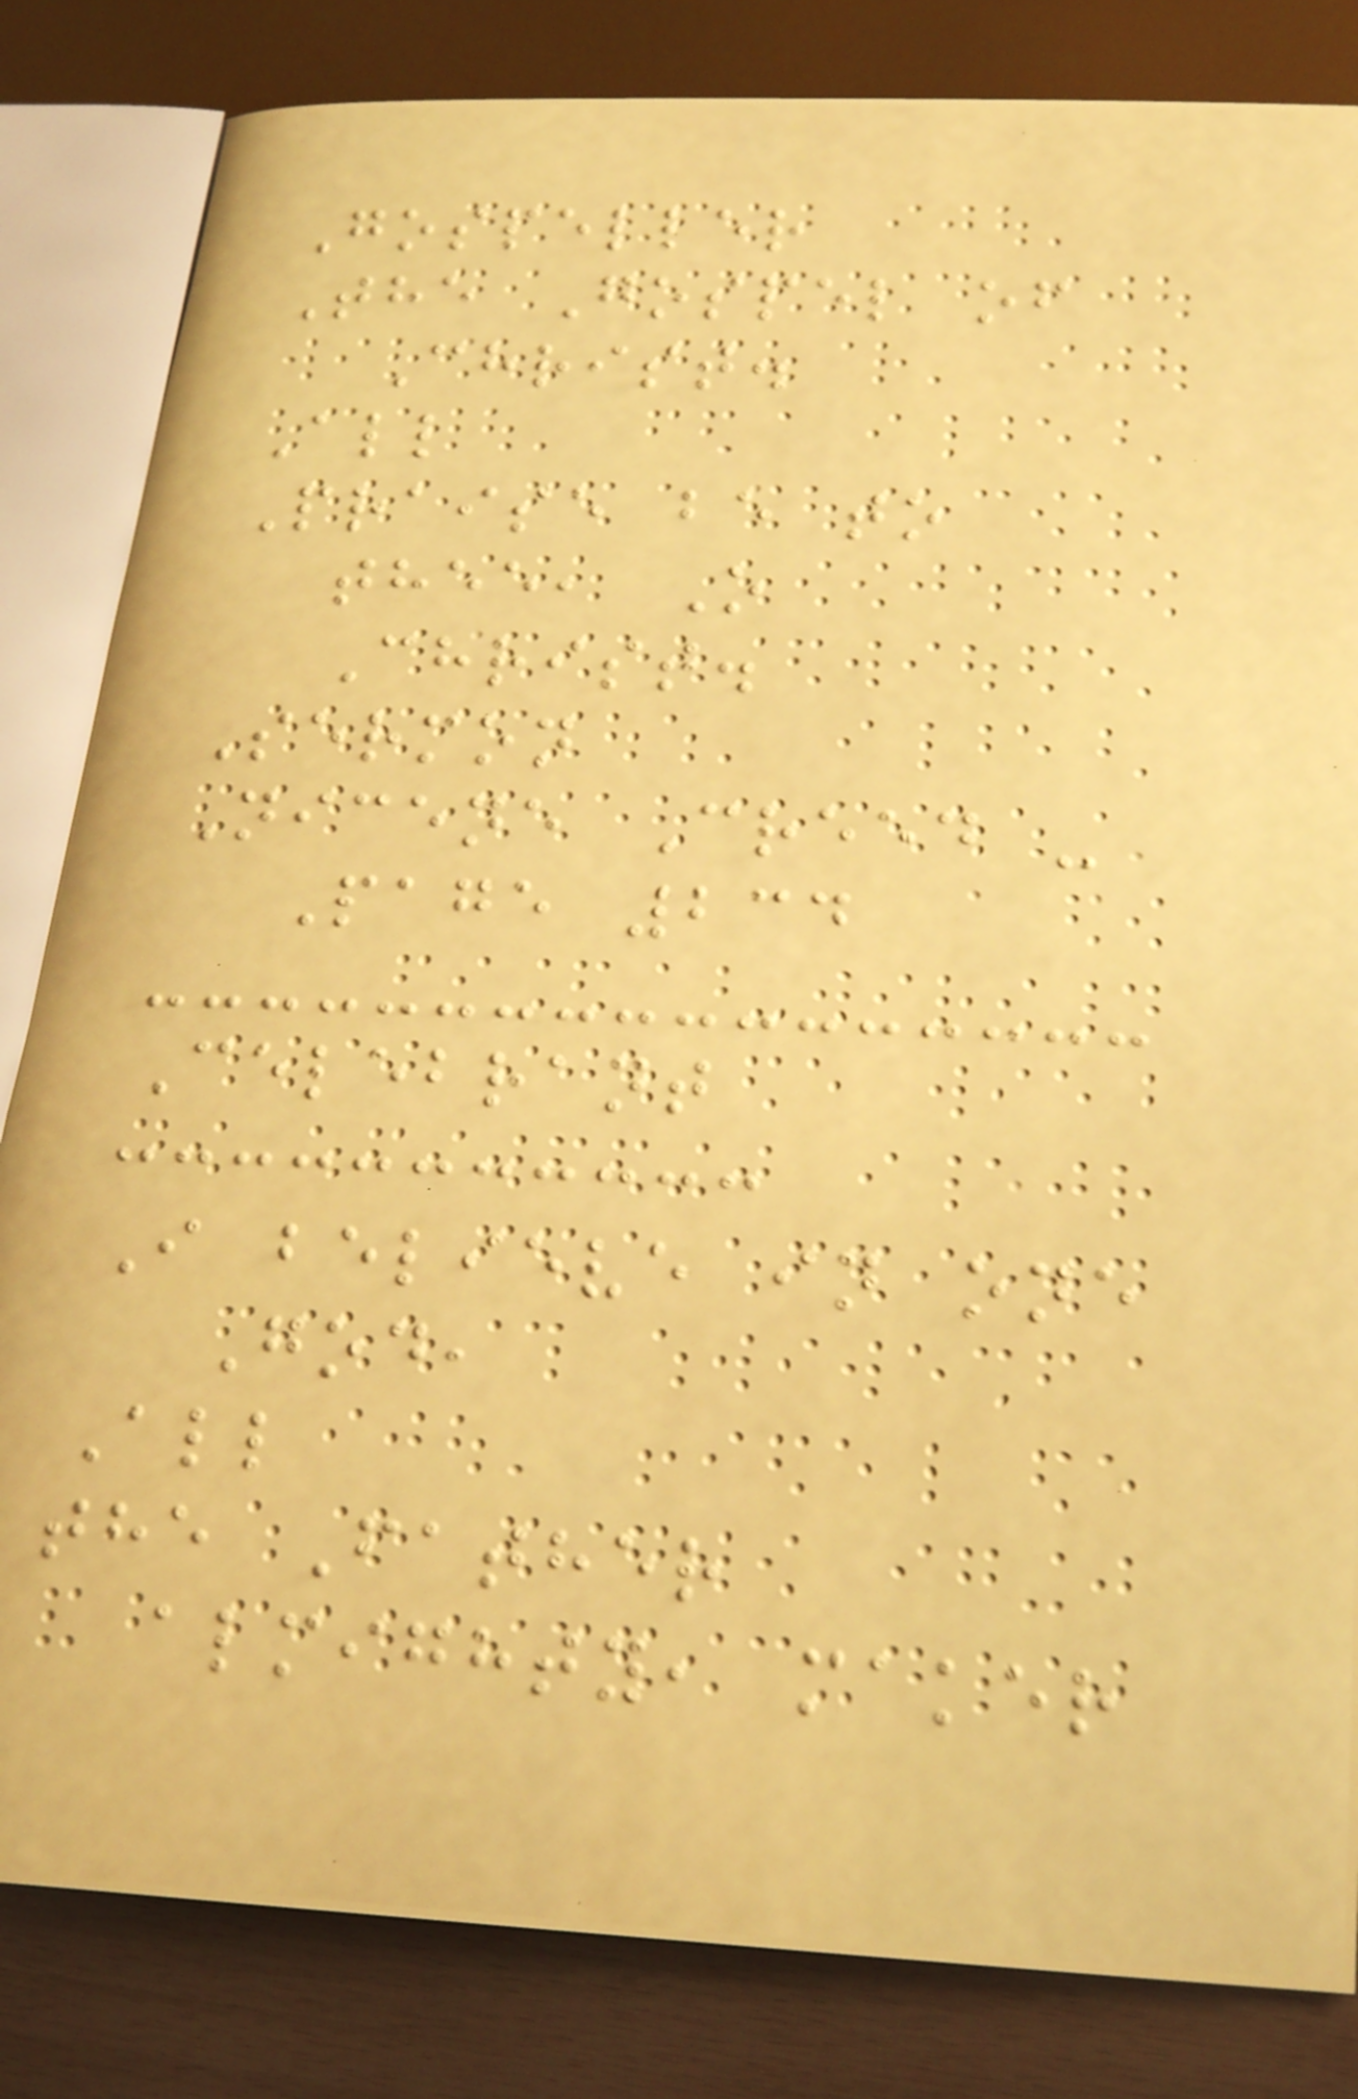Gospeller
The Gospel of
Christ.
All
Praise be to
thee, O
Christ.
Sermon
Nicene Creed -
Page 234
Celebrant
I believe in one
God,
All
the Father
almighty, maker
